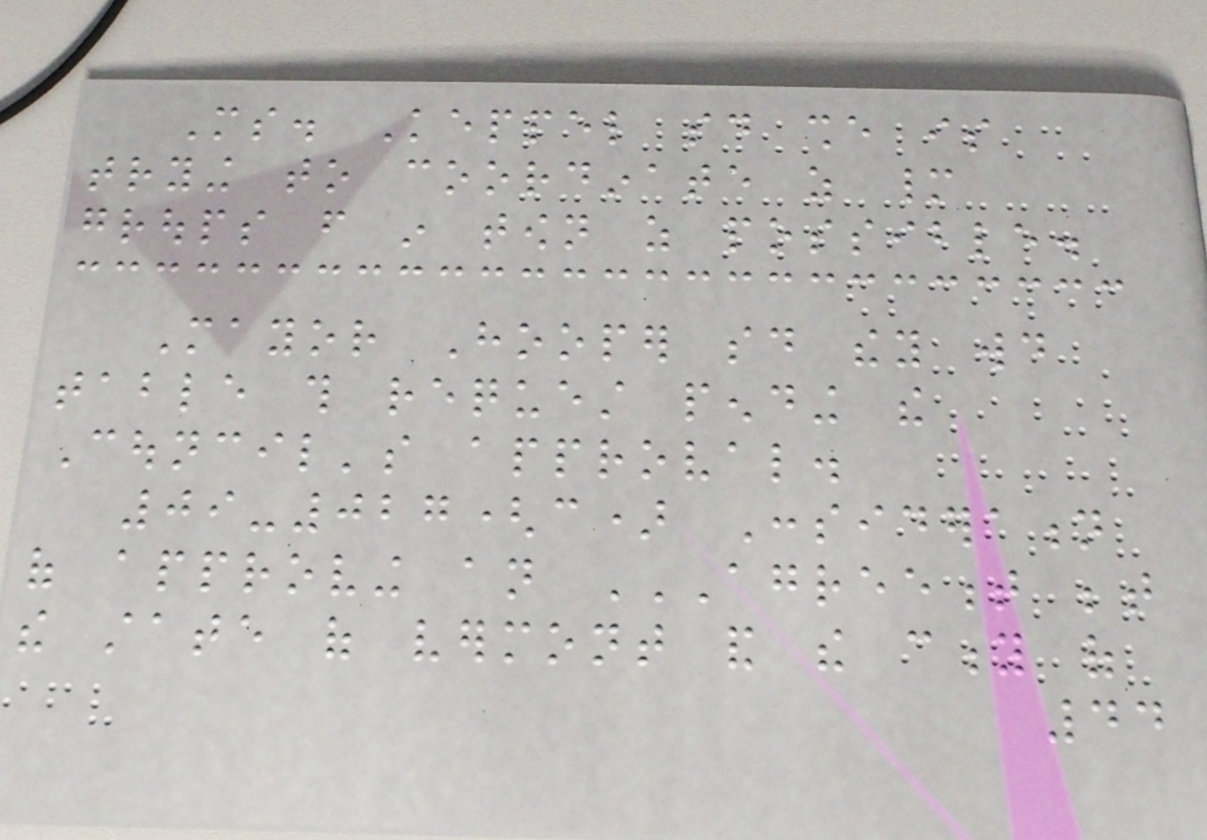Ms. Keppel said she is
trying to coordinate as many
groups from in town as possible.
Mayor Hooper said they would
table this request pending the
Council's approval.
09-027(c) Consideration
of approving an AGREEMENT BETWEEN
THE STATE OF VERMONT AND THE CITY OF
44
